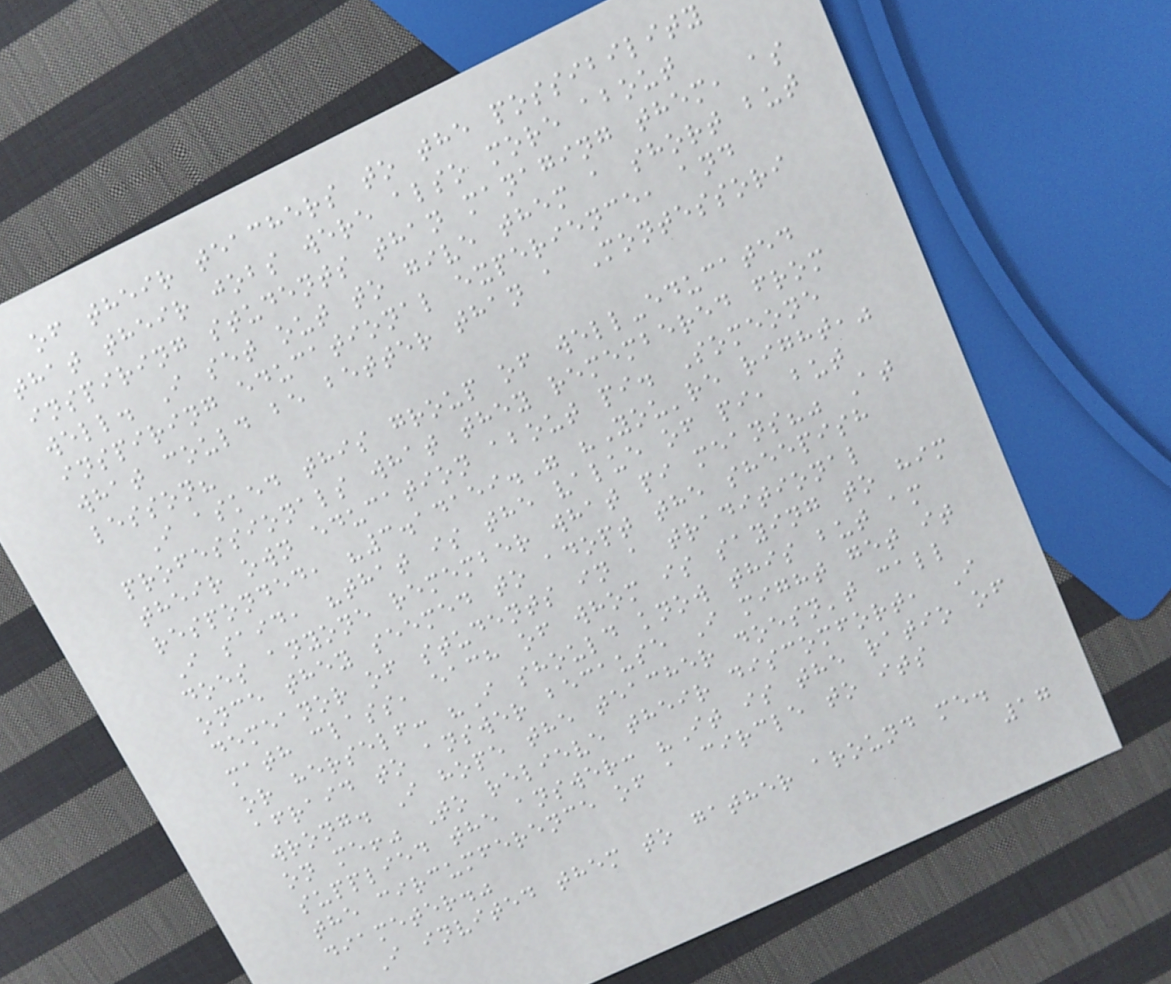of their teachers to the possibility
that their jobs were also more about
inspiring students than managing them, as
well. I set out to give them a short but
inspiring educational experience, and
what could be better than a Montessori
lesson?
I asked this group of well-educated
professionals what they remembered from
their own education about pi. Someone
responded, "3.14159." "You're right,"
I said, "that is the value of pi, but
does anyone remember what pi means?" At
once they seemed to adopt the sheepish
demeanor of students in a traditional
math class, each of whom is saying to him
or herself: "I should know this but am
afraid to answer because I might get it
wrong. I hope the teacher doesn't call
on me!" To relieve their discomfort, I
supplied the answer: "It is the ratio of
the circumference of a circle to its
diameter."
I invited them to gather around me.
17
